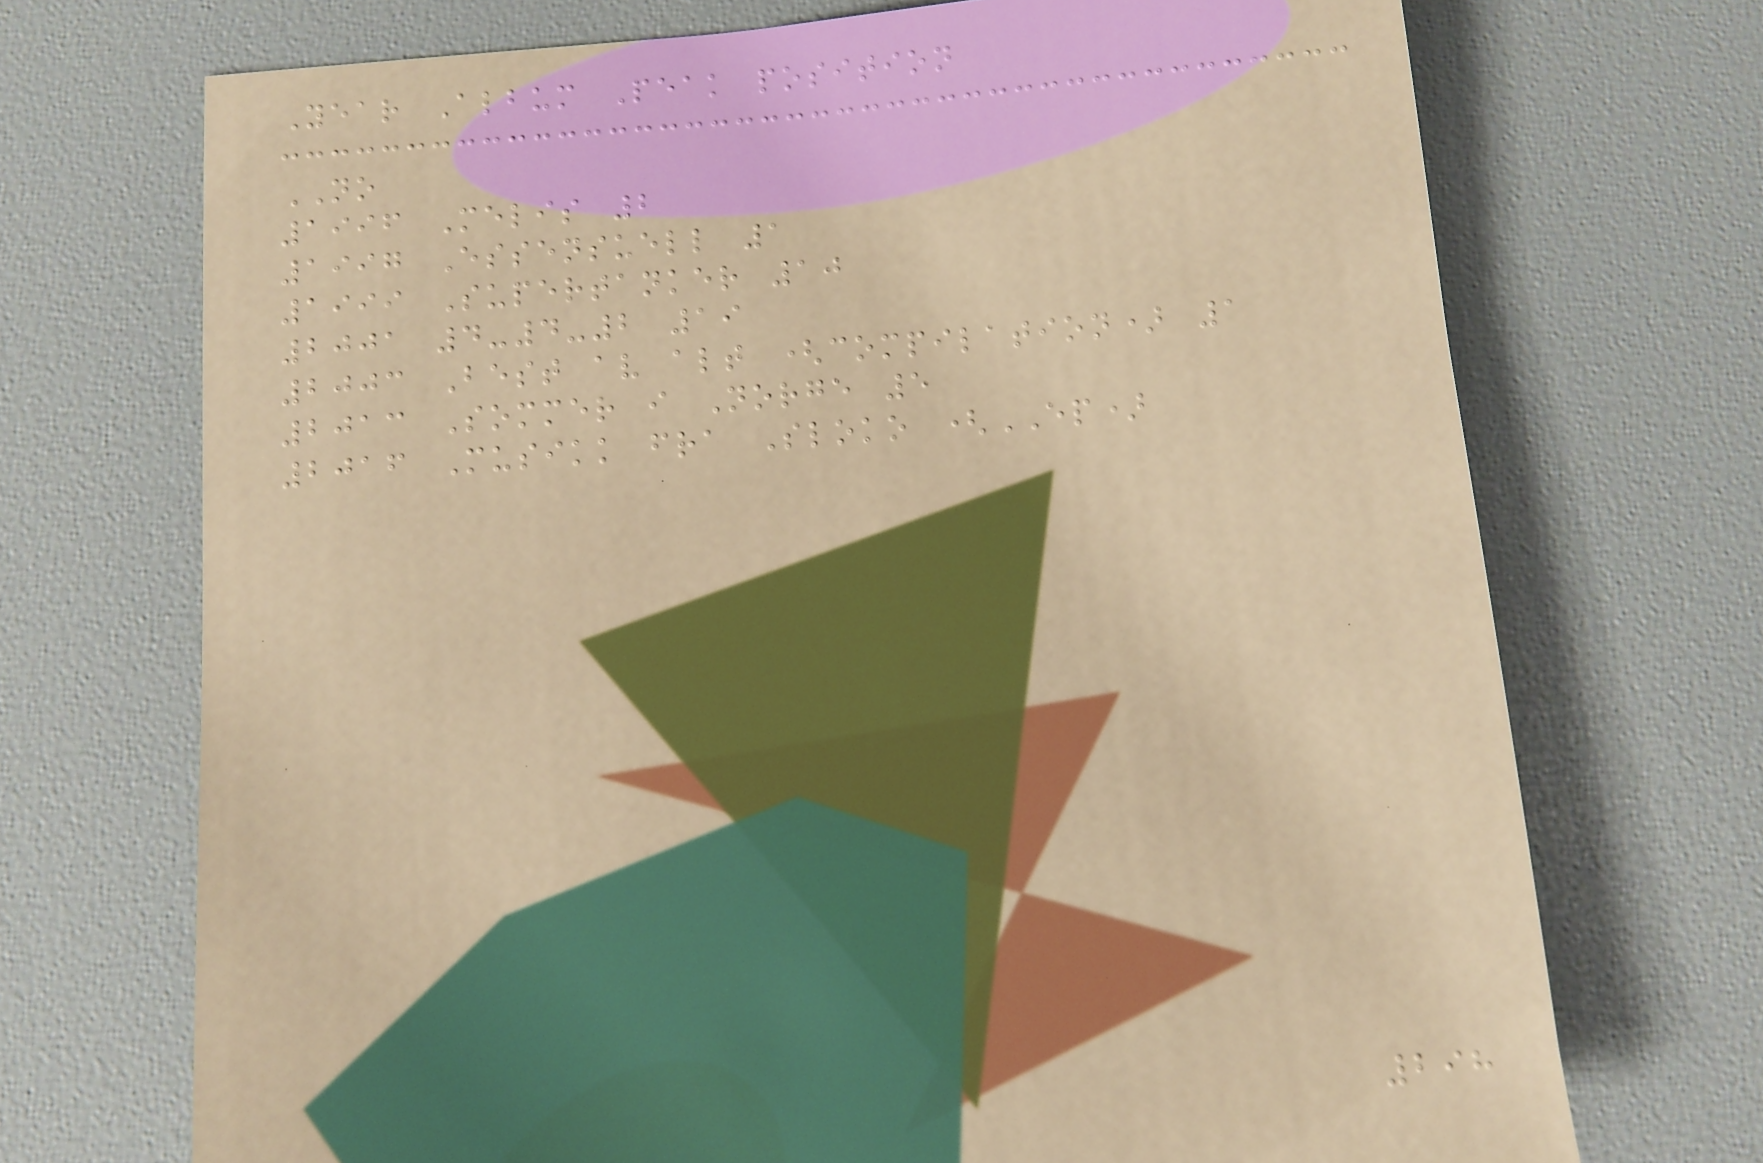Year Album Peak position
NO
1996 Melis 2
1997 Essensuell 1
1999 Supertanker 10
2001 4-4-2 19
2003 Best av alt (compilation) 1
2013 Sommer i Norge 5
2016 Musikk fra Sloko (EP)
298
